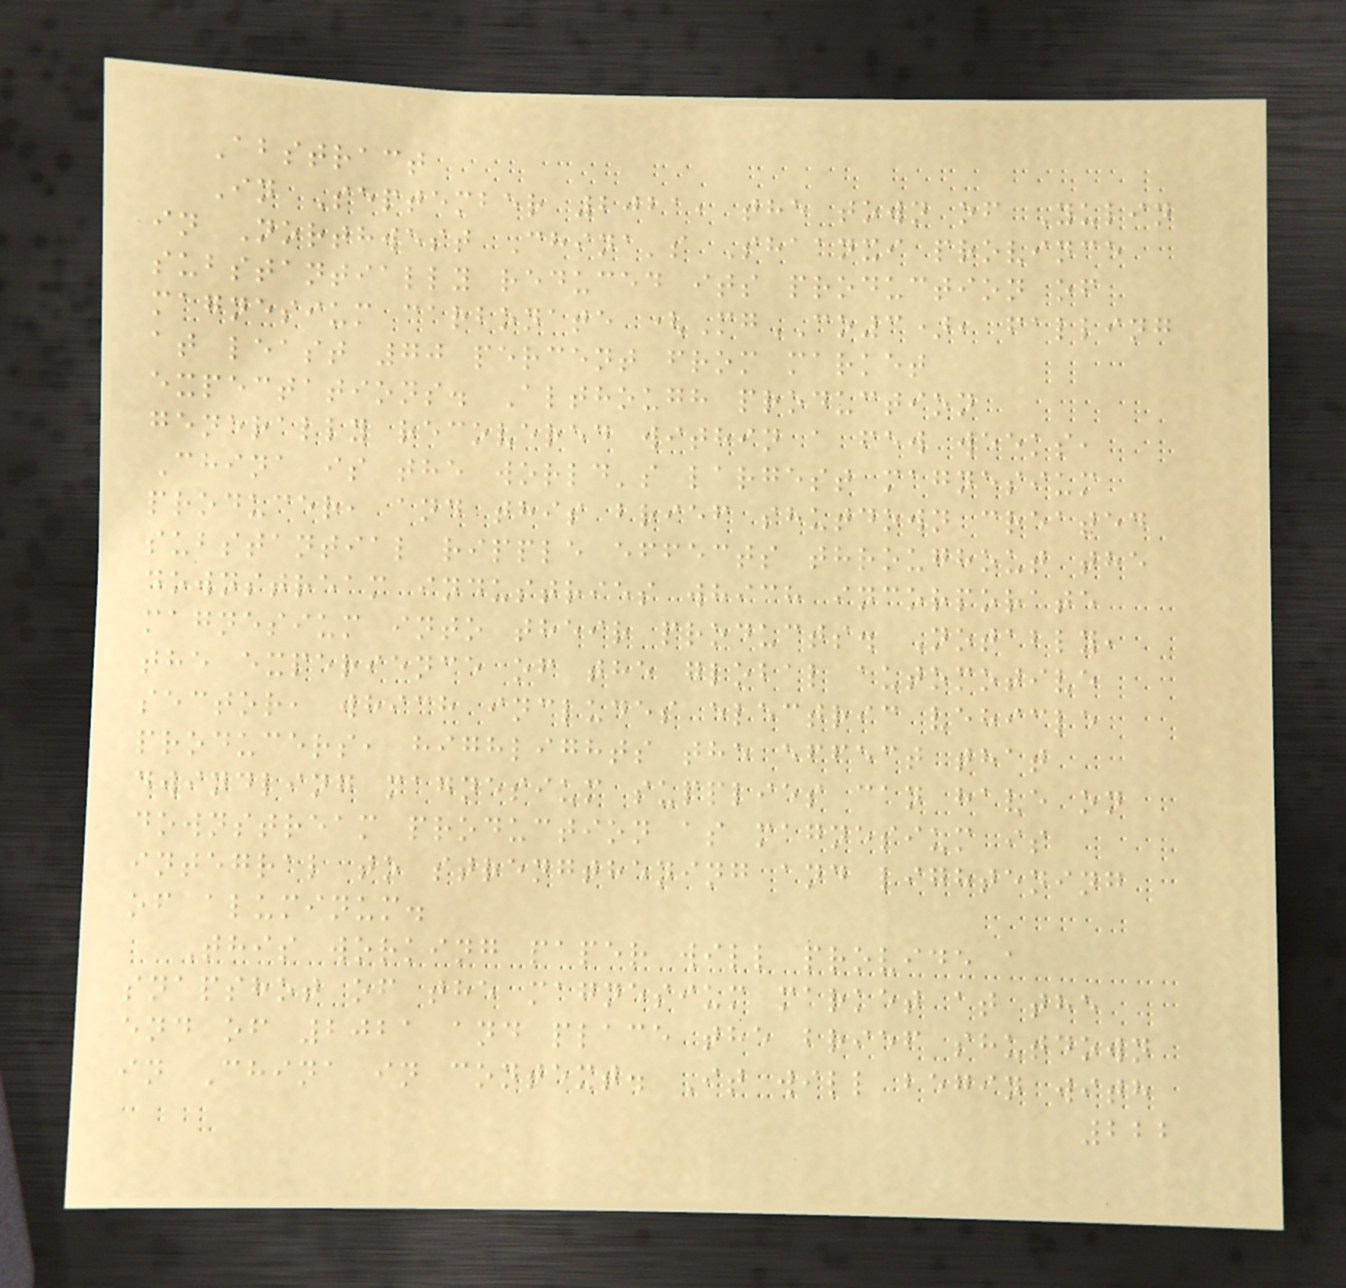Abstract
In September 2021, the town of Yulin
in Northwest China's Shaanxi province
substantially reduced its production of
magnesium carbonate (MgCO3), falling
at least 70 percent from market
expectations. Although production
generally recovered within a few weeks,
China is the world's largest magnesium
producer, and this brief shutdown created
substantial ripple effects throughout the
downstream industries which incorporate
magnesium into their products. Notably,
the experience of the global automotive
sector, which includes electric vehicle
producers, highlights the effect that
dwindling magnesium supplies can have on
downstream production as magnesium is
integral to strengthening and lightening
of aluminum.
This working paper will provide a
snapshot of the magnesium market at the
end of 2021 and place the brief shutdown
in China in context. It will begin with
222
